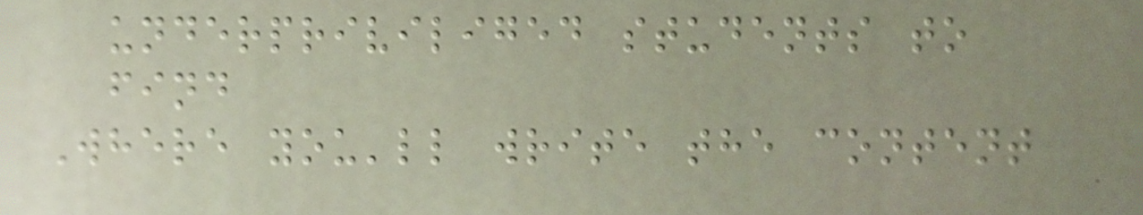underpriviliged students to
find
Where you'll write the content
